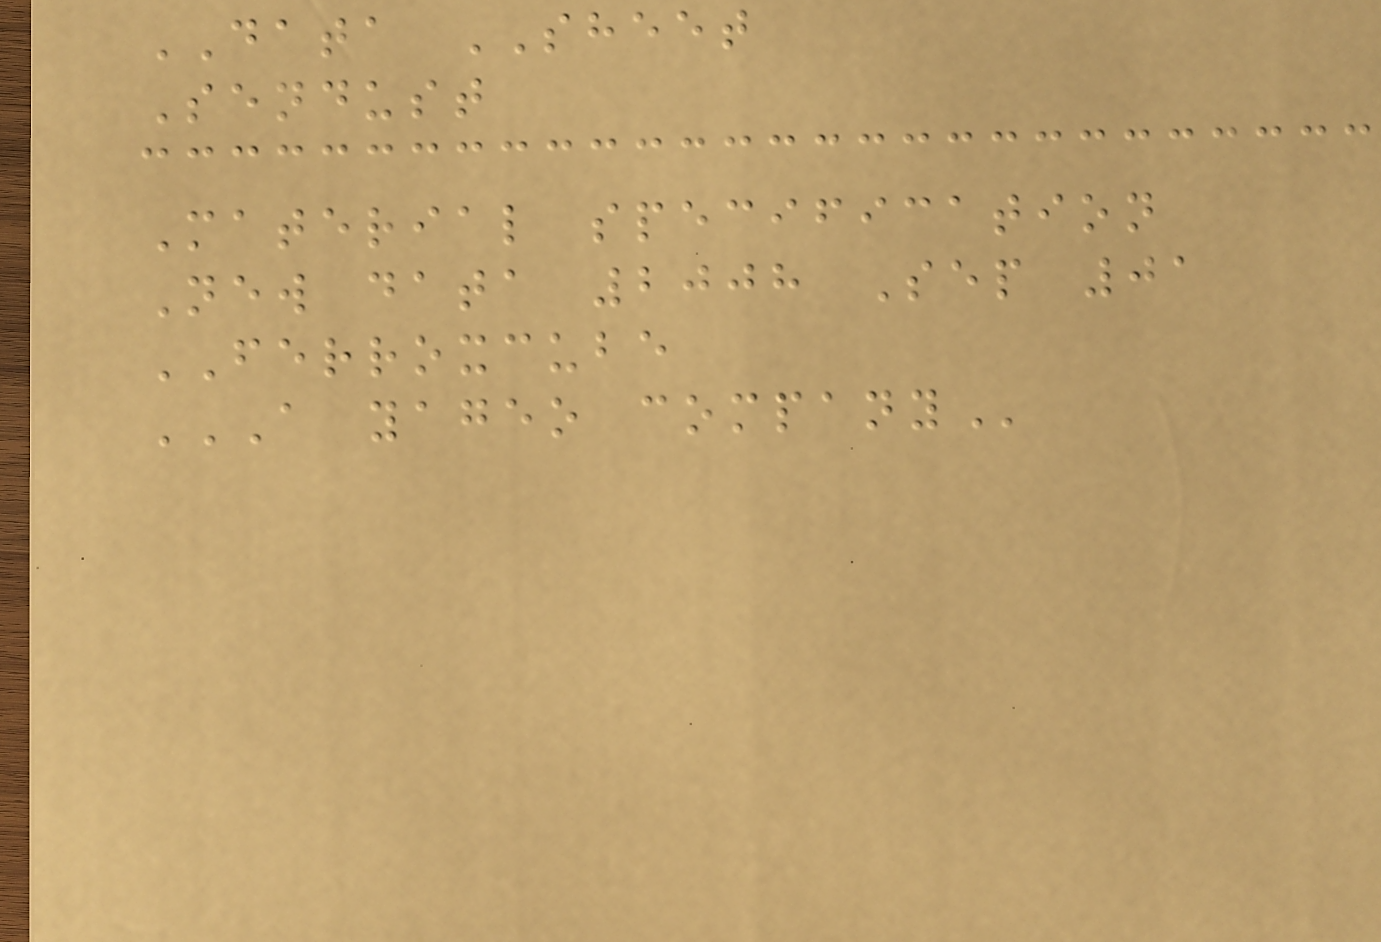DATA SHEET
Sendust
Material specification
New data 2008 Sep 01
FERROXCUBE
A YAGEO COMPANY
